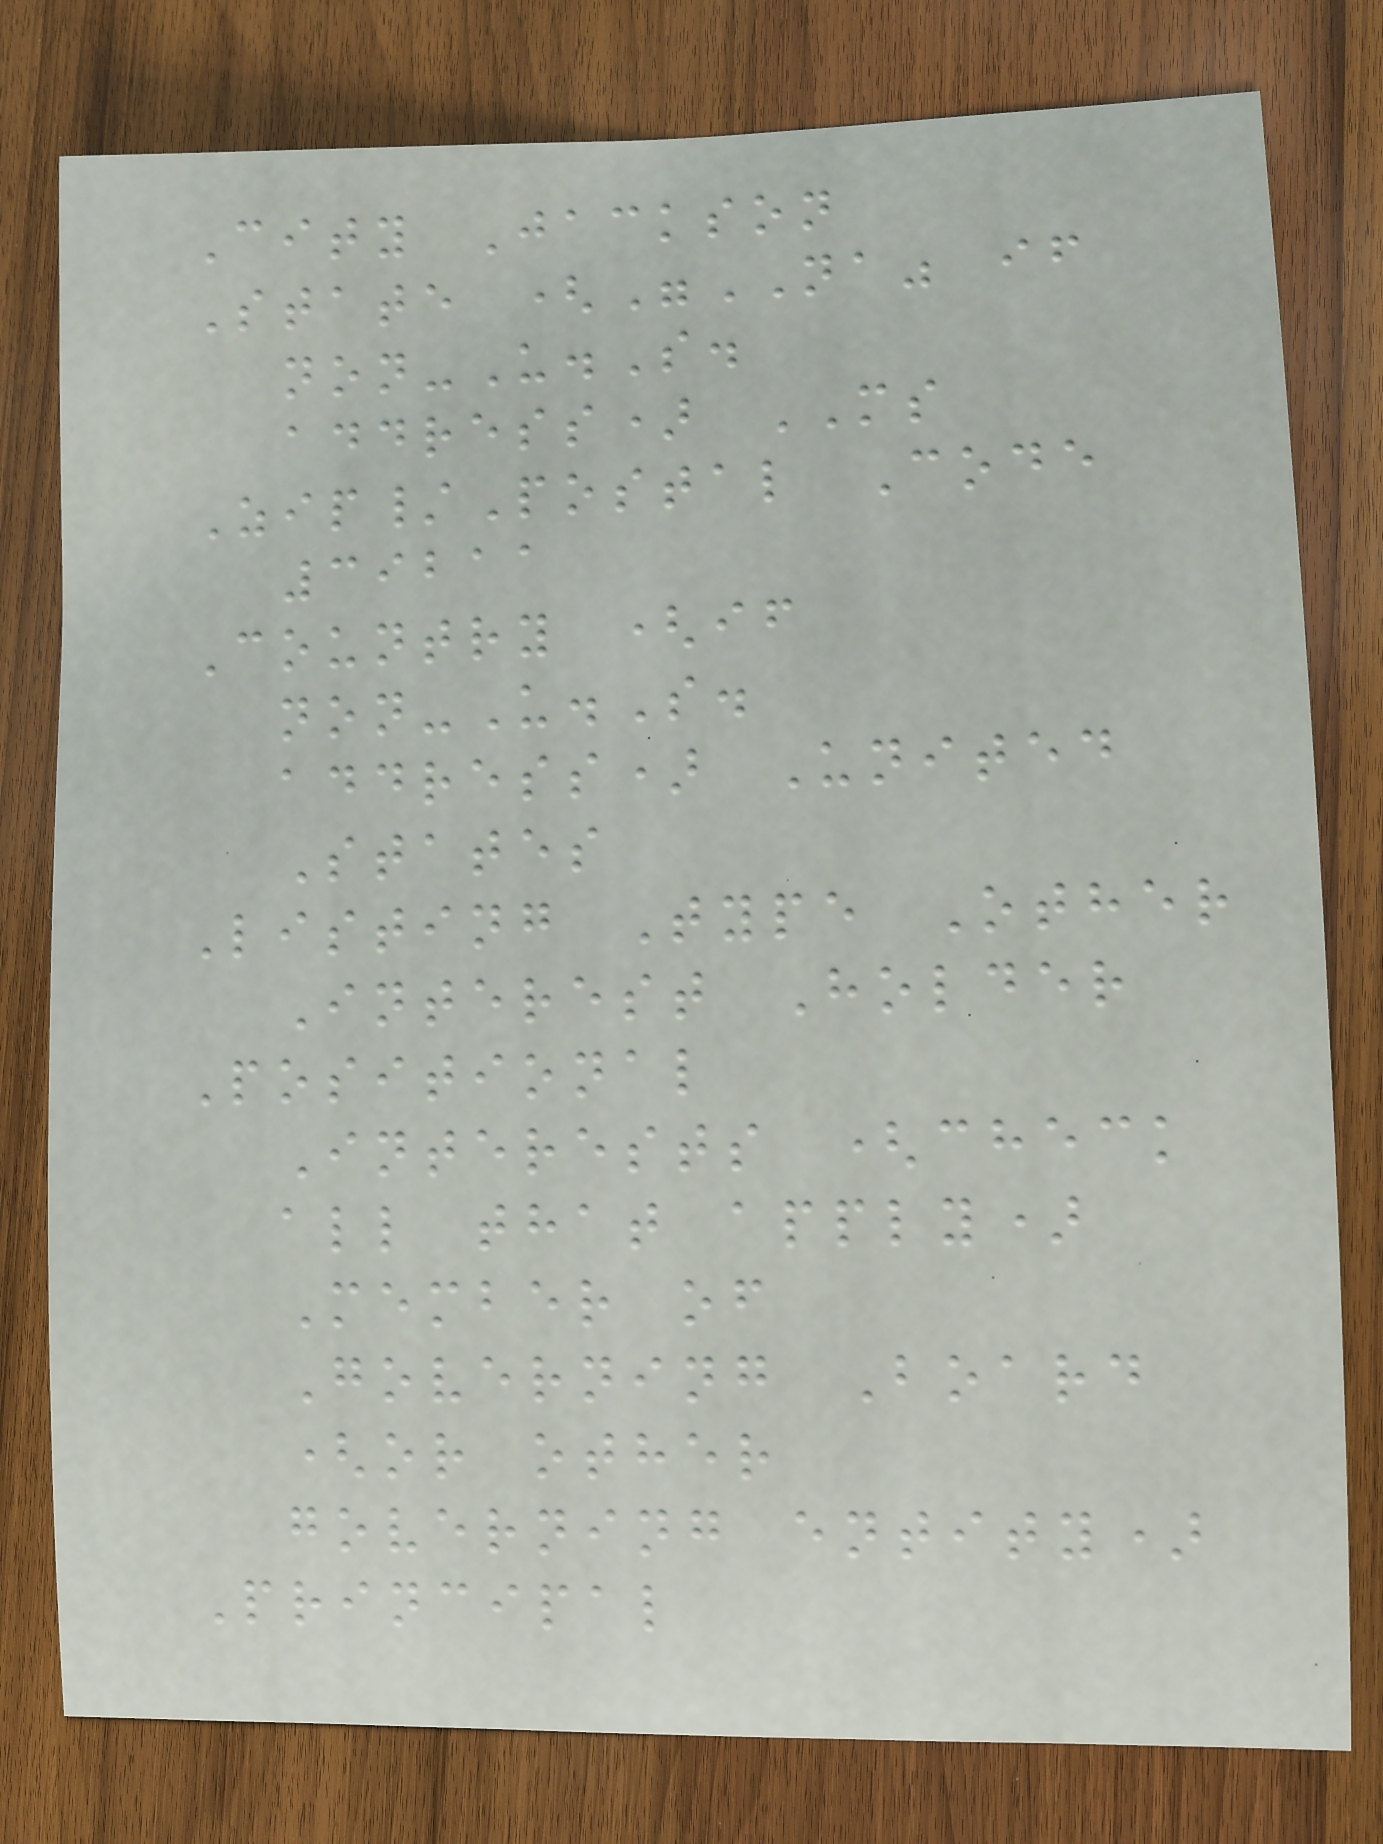City Jackson
State ("NA" if
non-U.S.
address) MS
Zip/Postal Code
39211
Country (if
non-U.S.
address) United
States
Listing Type Other
Interest Holder
Positional
Interests (check
all that apply)
Member of
Governing Board
(or other
governing entity)
Principal
